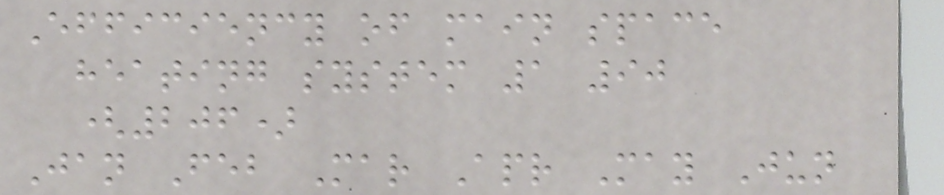Efficiency of main space
heating system 1 90
(206)
Jan Feb Mar Apr May Jun
